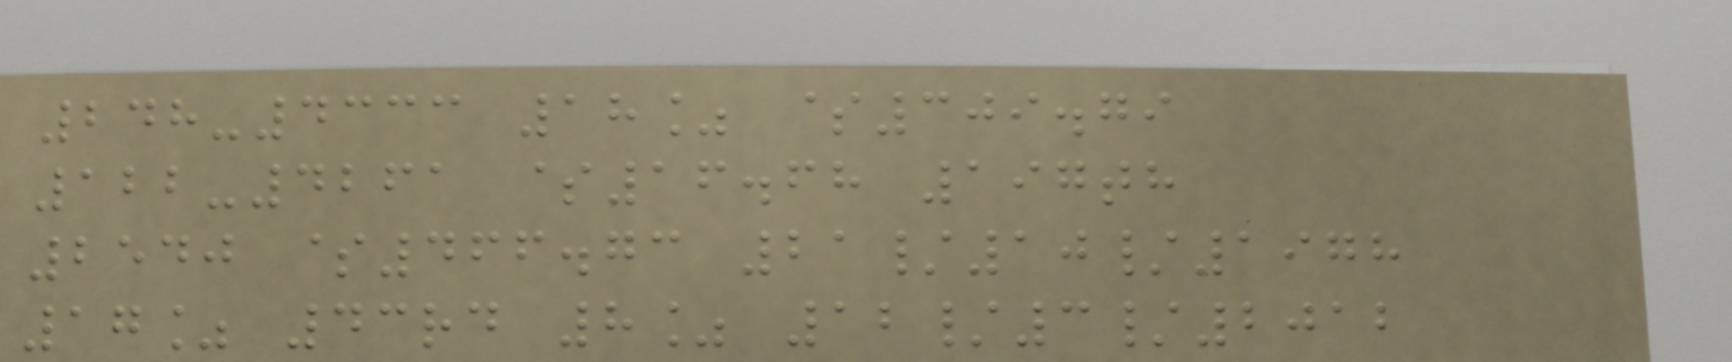248-4333 18% $309.79
122-4261 $16.68 197th
2540 $466.73 21/10/1978
17% 43rd 8% 12/3/2012
